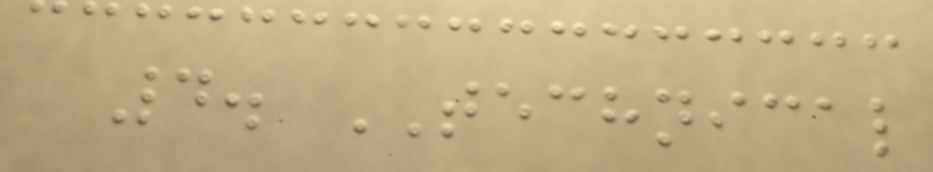4. TECHNICAL
